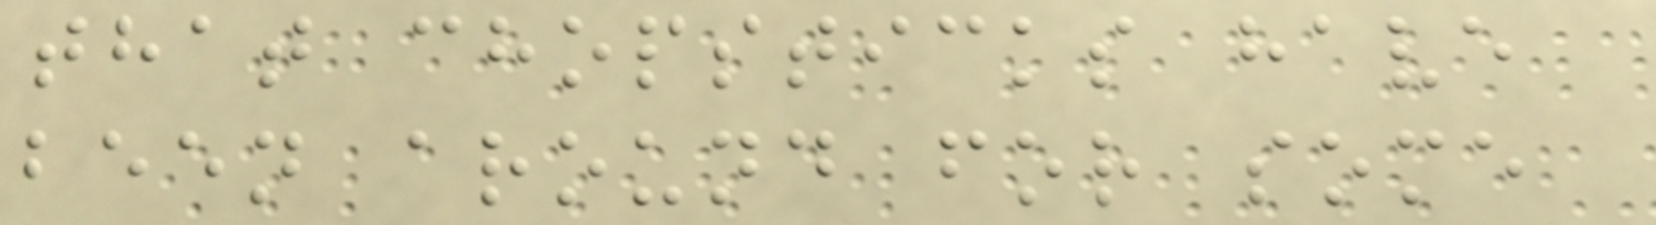that chopsticks have
been around for some
